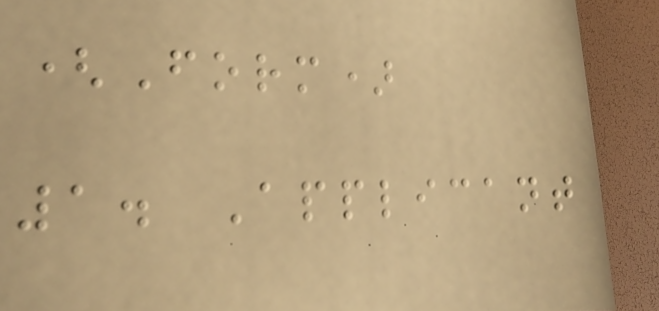(Form)
1. Applicant
